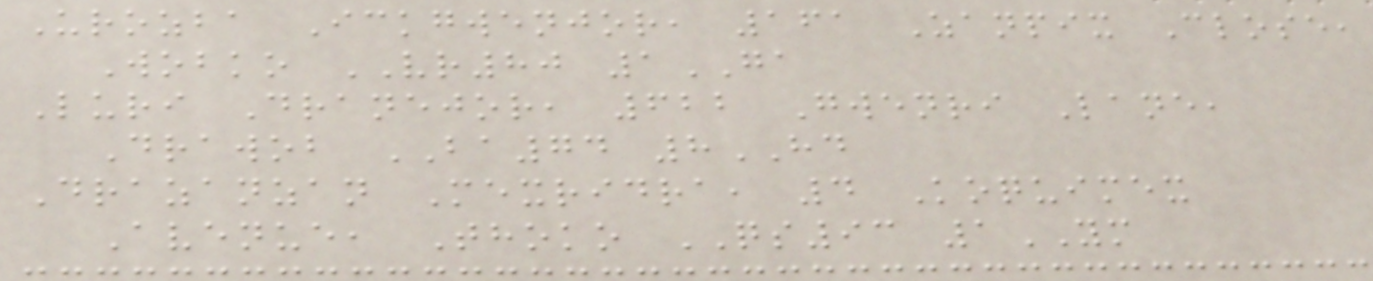Urozba Ickgwenjor, 161 Zanpix Close,
Wobko VR80 1GA
Luri Dranejor, 622 Gwenri Lane,
Drawob BA74 8HD
Drazanzan Mexridra, 4 Koquimex
Avenue, Thoko QS93 1YM
